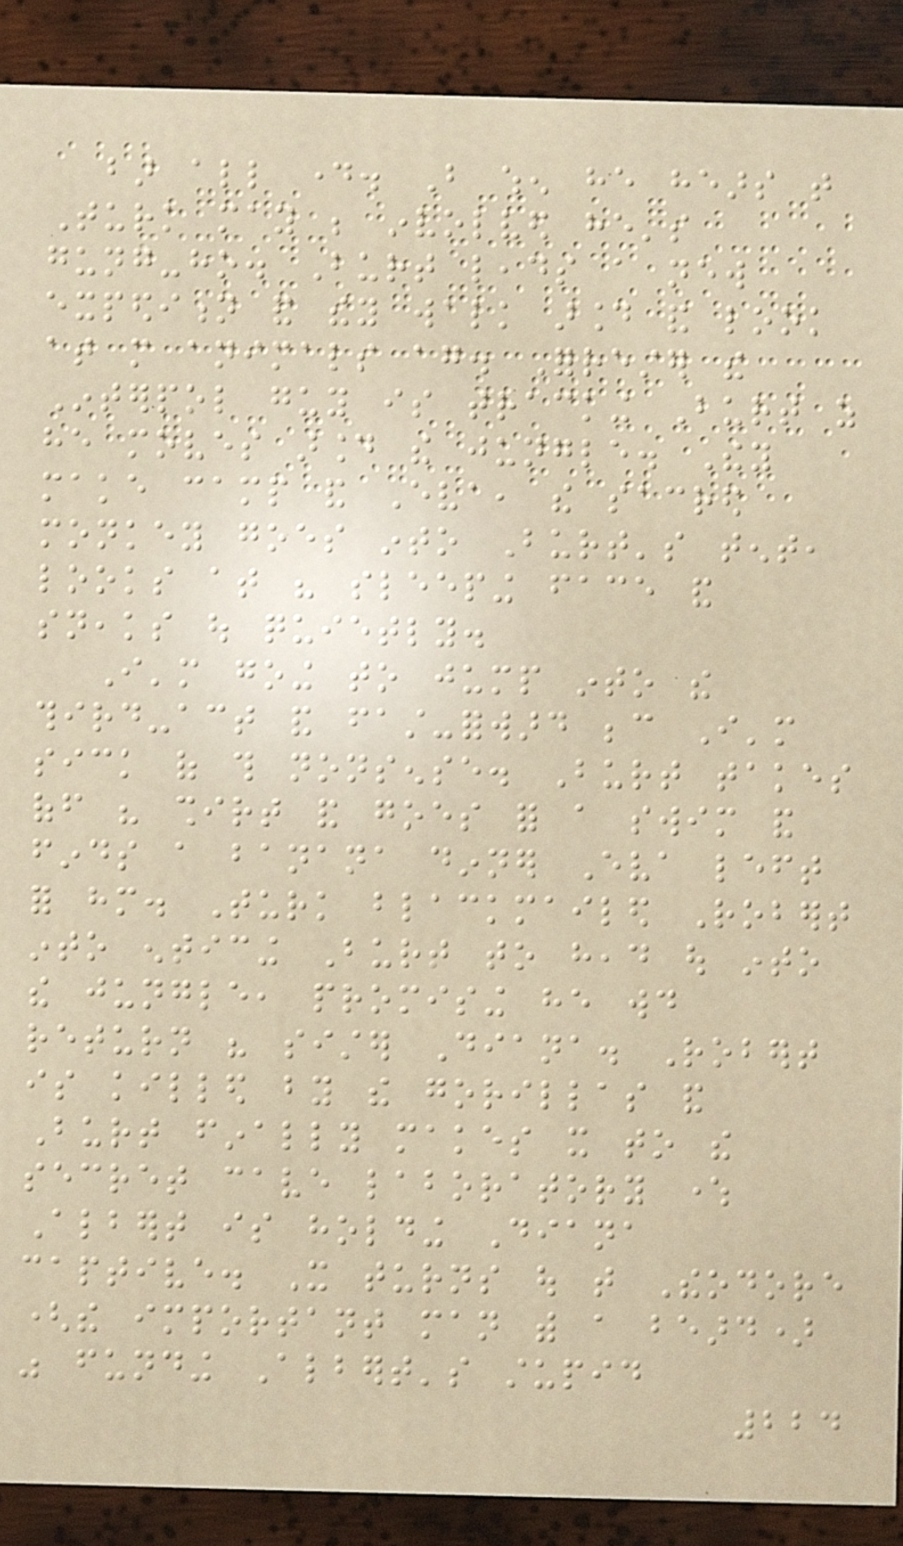bar all day. But when he hears that
Turk may be involved he's
gung-ho. Burt leads a new
expedition and they walk around and look
at more animals again. Forrester the
Interpol guy is tracking Burt as
he moves around the jungle. They
make camp and Eva, the sacred
monkey goes into Burt's tent,
looks at his sleeping face and
sneaks out quietly.
I'm going to jump into the
third-act and fast-forward because I'm
sick of this nonsense. Burt takes
off his shirt and goes for a swim and
finds a banana dinner Eva left
for him. Turk blackmailed Robert
into enticing Burt to head out into
the jungle, promising he would
return his sister Diana. Robert
is killed by the gorillas and
Burt finally makes it to the
secret cave laboratory where
Albert is holding Diana
captive. It turns out that Theodore
(the important man with a beard)
was funding Albert's stupid
224
